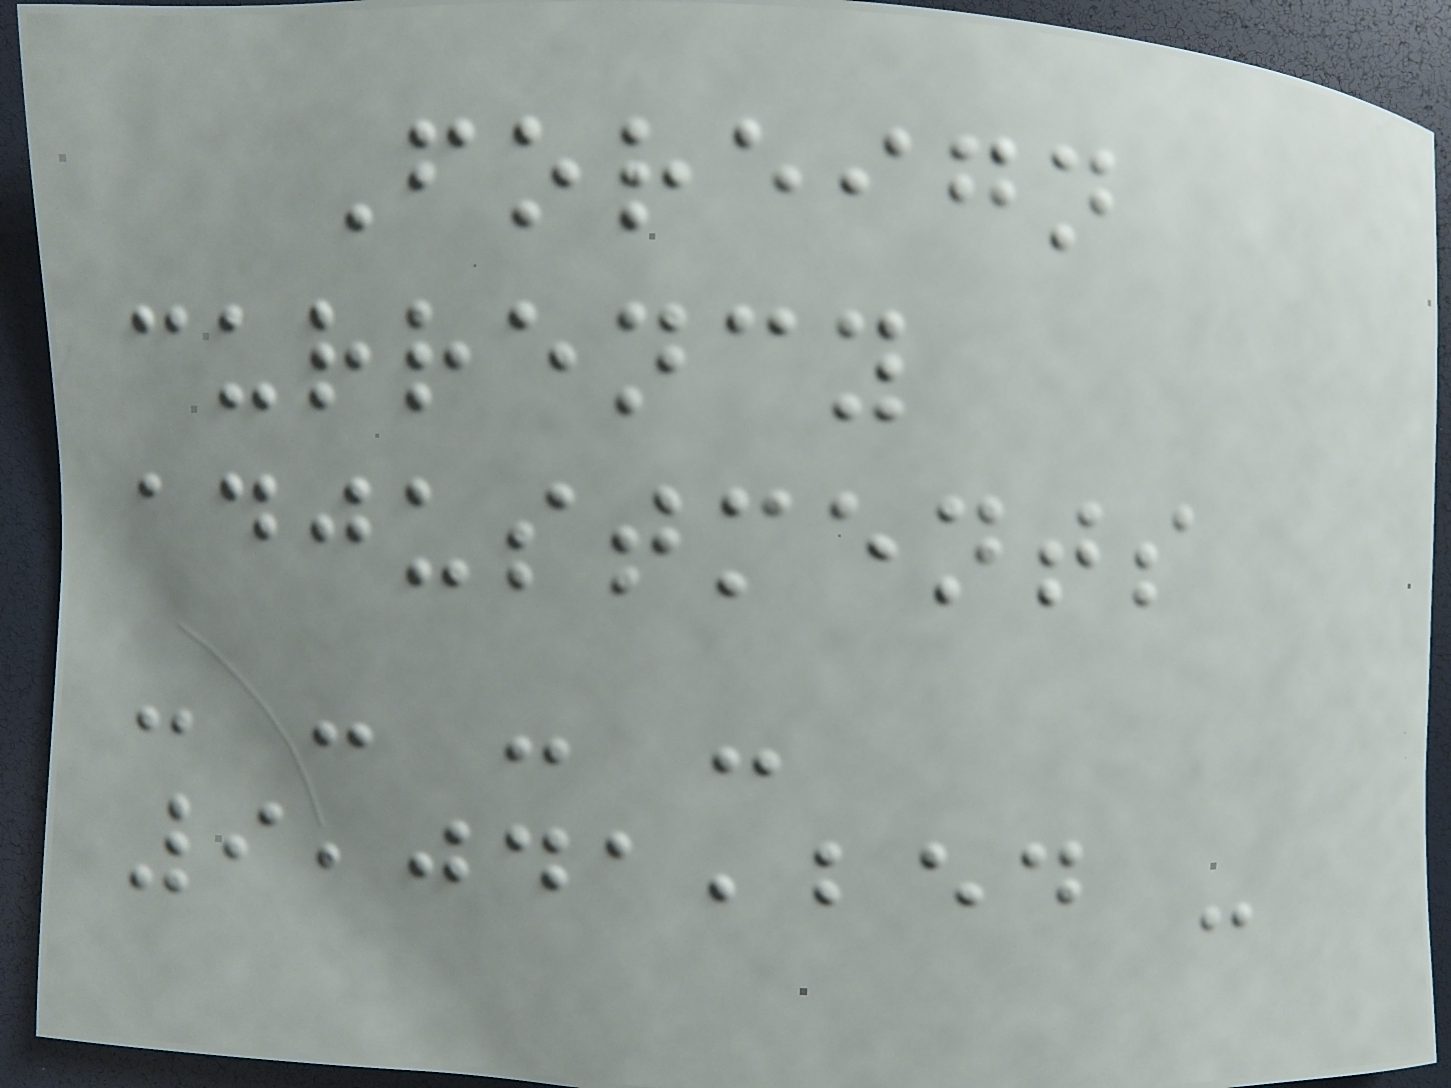Foreign
currency
adjustments
- - - -
9,041,254 -
